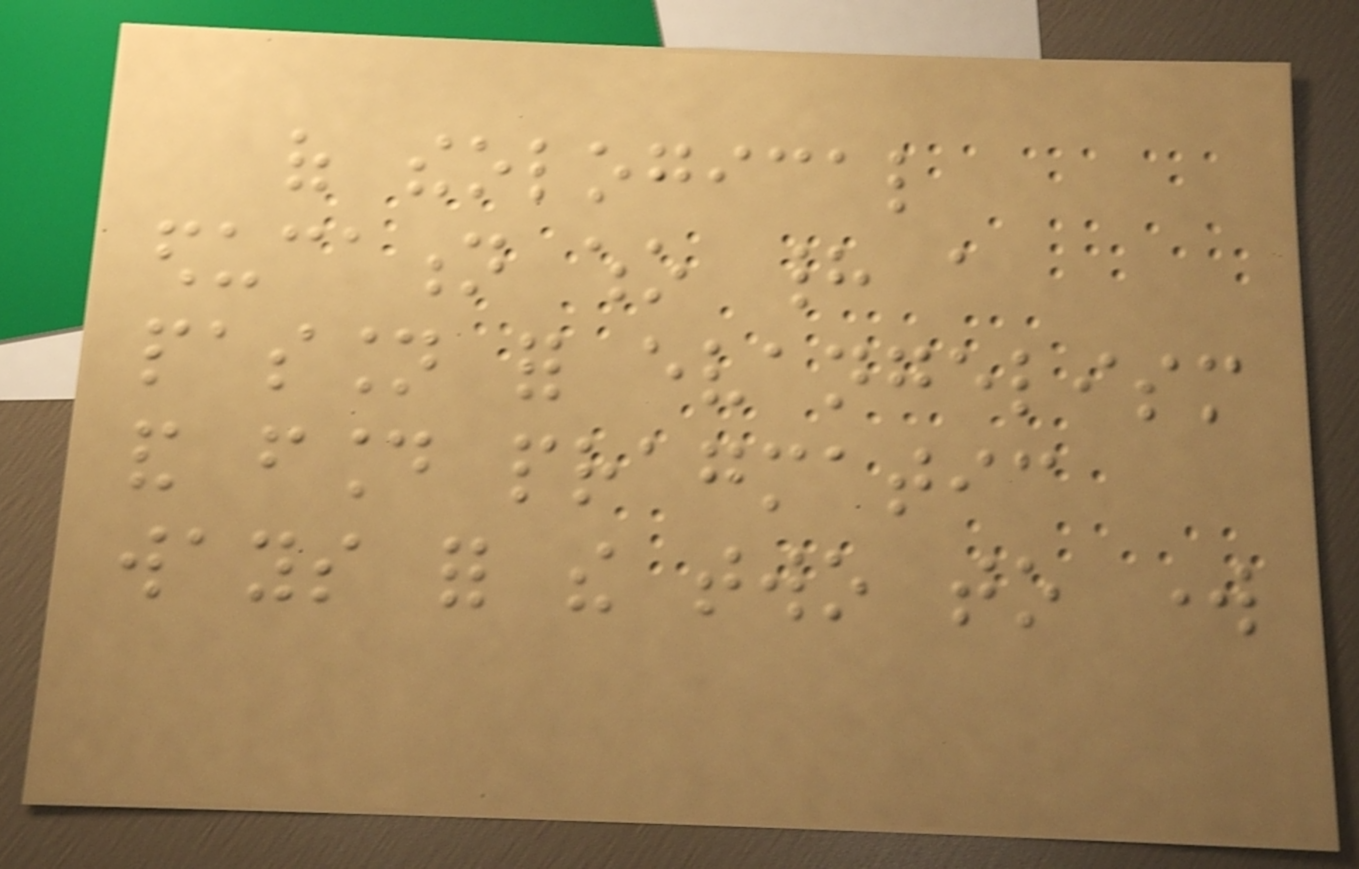of theological
education who had a
passion for evangelism
and found pragmatic
ways for the two to work
